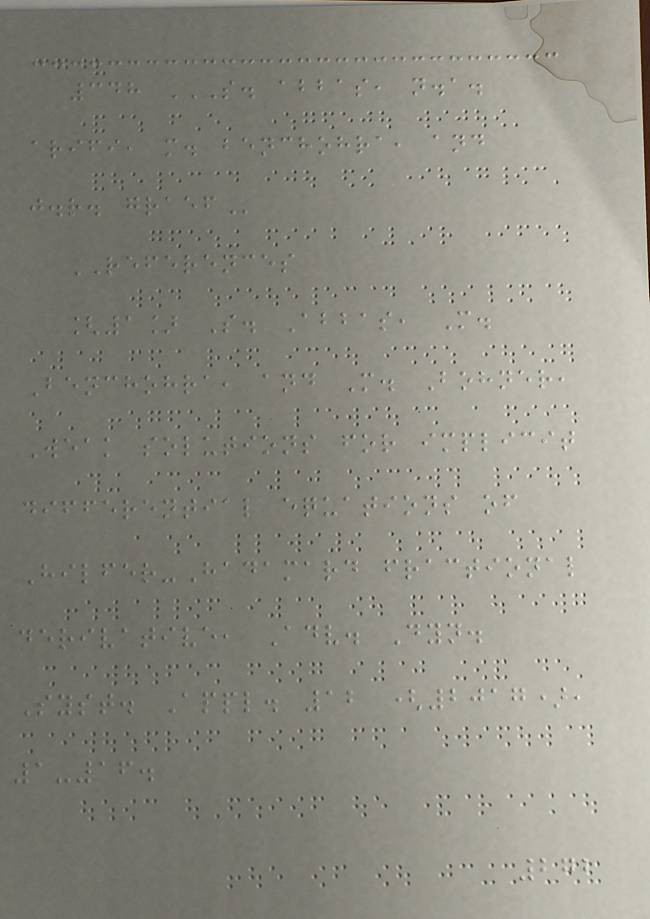348 S. ABBAS, N.A.
ARIFI, M. BENCHOHRA, AND
J.R. GRAEF
REFERENCES
[1] S. Abbas, M.
Benchohra, and M. Bohner,
Weak solutions for implicit
differential equations of
Hilfer-Hadamard fractional
derivative, Adv. Dyn.
Syst. Appl. 12 (2017),
1-16.
272
